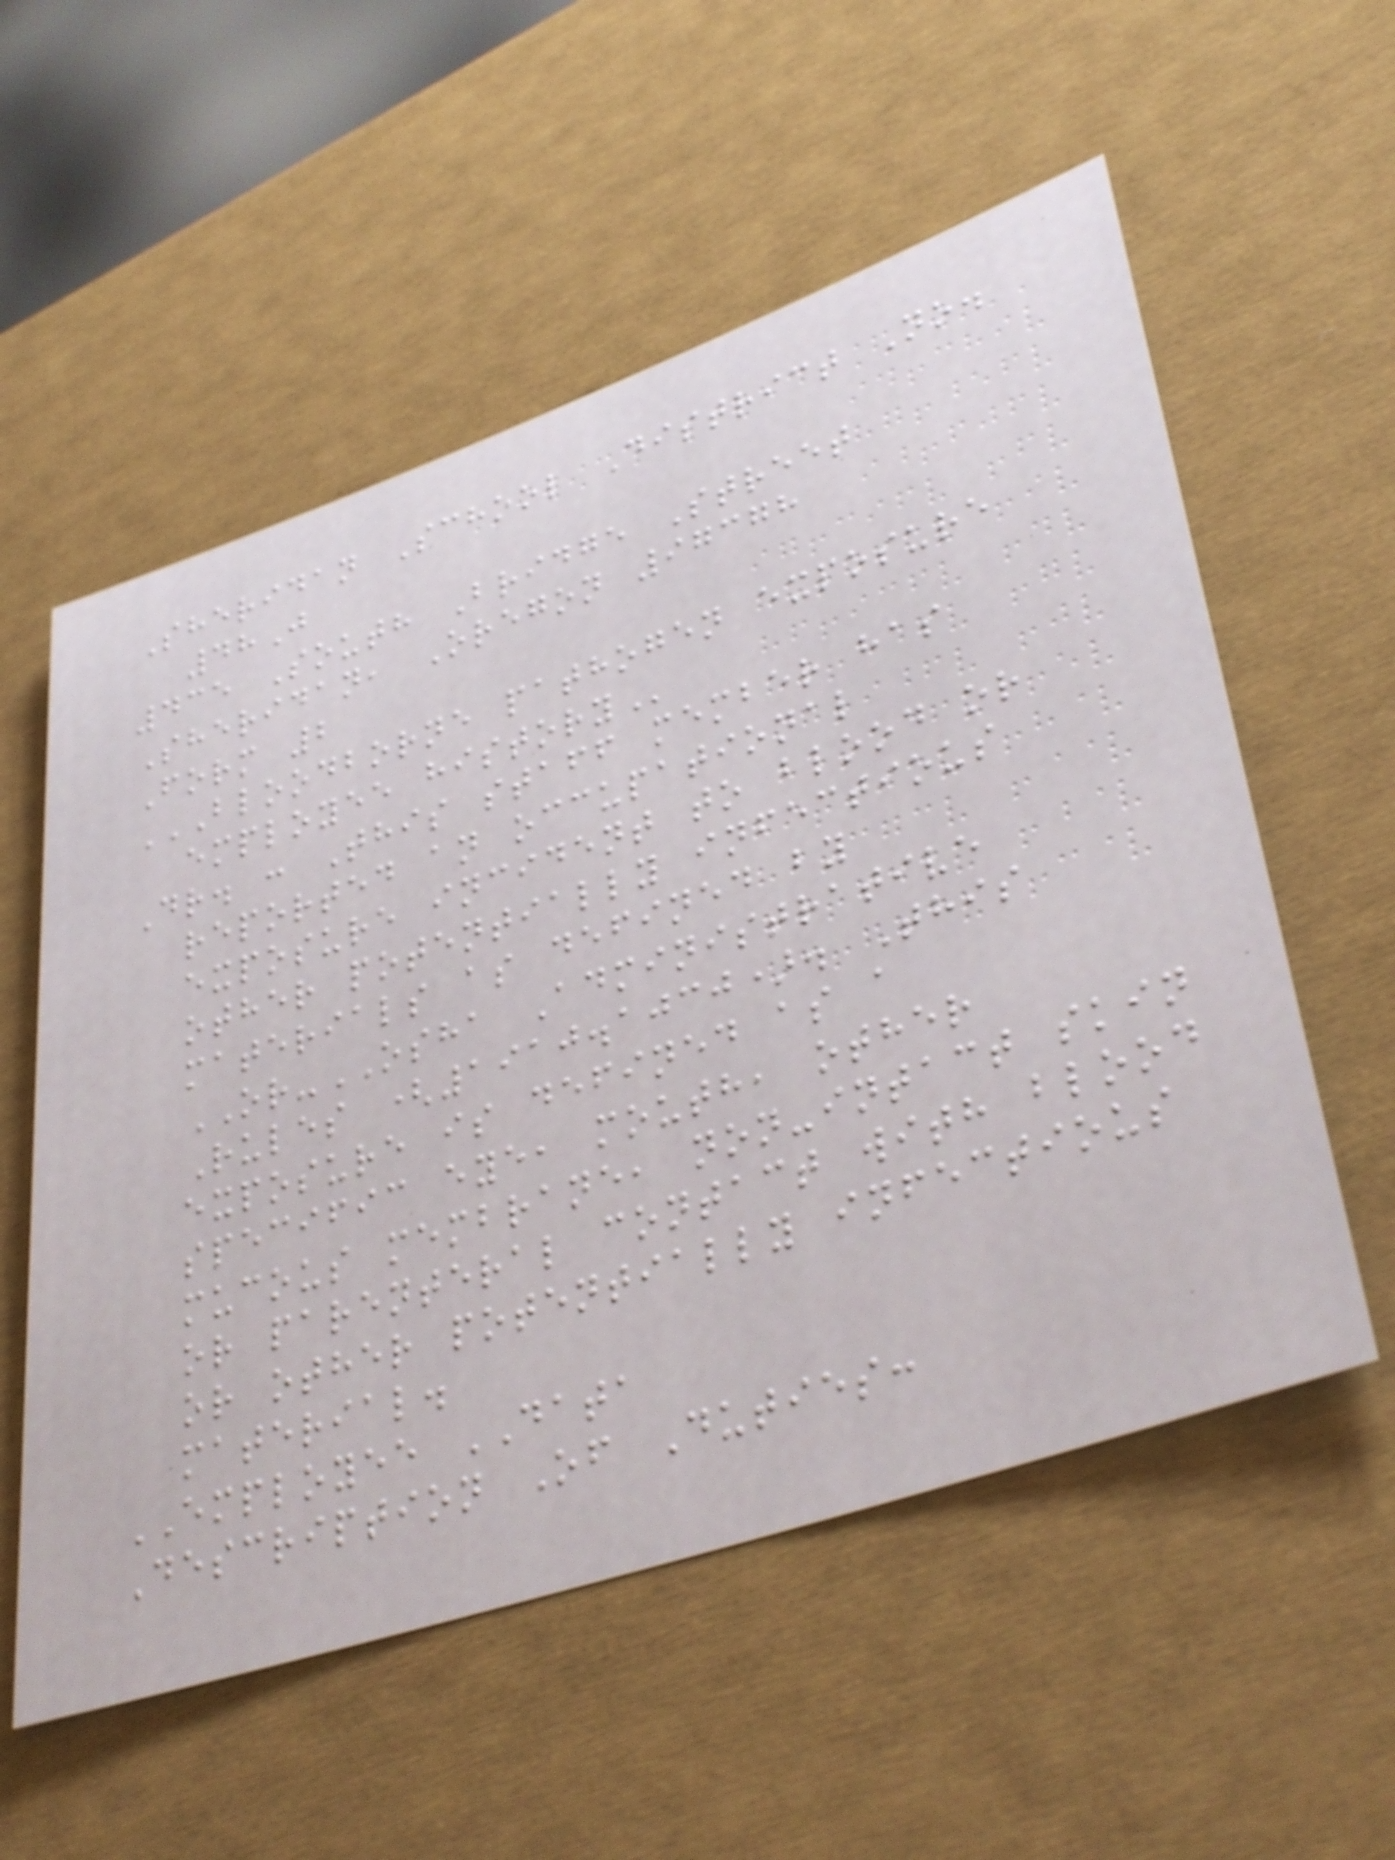Sheridan School District No.
48J
435 South Bridge Street
Sheridan, Oregon 97378
Form 2
BLOODBORNE PATHOGEN EXPOSURE
EMPLOYEE HISTORY
Dr. : This staff member has
reported an occupational
exposure incident to blood or
other potentially infectious
materials as defined by
OR-OSHA Administrative
Rules (1910.1030). This
exposure is defined as a
specific eye, mouth, other
mucous membrane, non-intact skin
or parenteral contact with blood
or other potentially infectious
material.
EMPLOYEE DATA
Description Of Duties:
